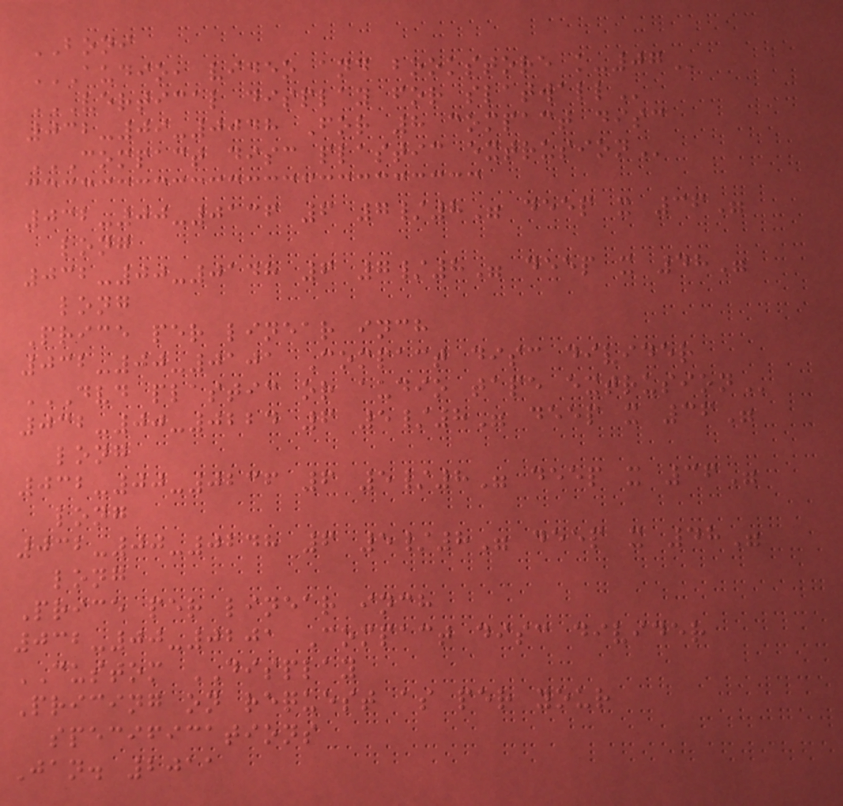BONI
AUDIO, VIDEO AND BOOKSTORE K-07
VERTICAL DISPLAY FOR SLATWALL
032-09-0048 For 8 compact disc
COMPACT DISC PLASTIC EXTRUSION
032-00-0136 6 7/8" deep x 36"
long
032-00-0148 6 7/8" deep x 48"
long
Price per linear inch
032-00-0101 Compact disc divider
DVD PLASTIC OR AUDIO TAPE EXTRUSION
032-00-0224 6 5/8" deep x 36"
long
032-00-0236 6 5/8" deep x 36"
long
032-00-0248 6 5/8" deep x 48"
long
Price per linear inch
032-00-0201 Compact disc divider
CUSTOM DISPLAY
Pricing on request as per your
specifications
Jan. 2011
